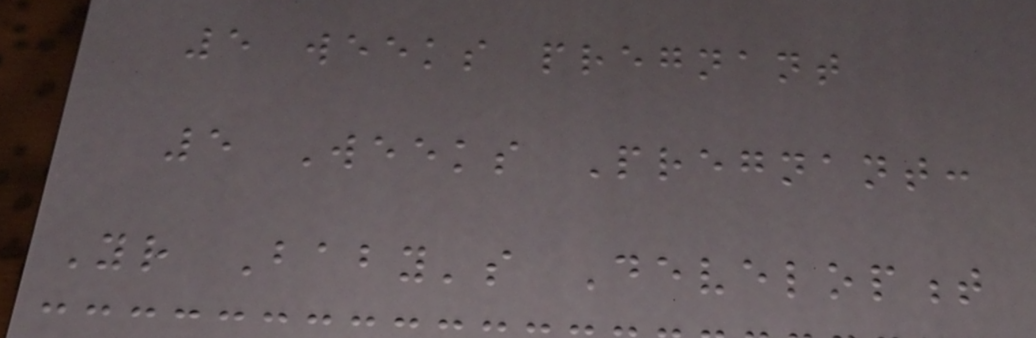5 weeks pregnant
5 Weeks Pregnant:
Your Baby's Development
